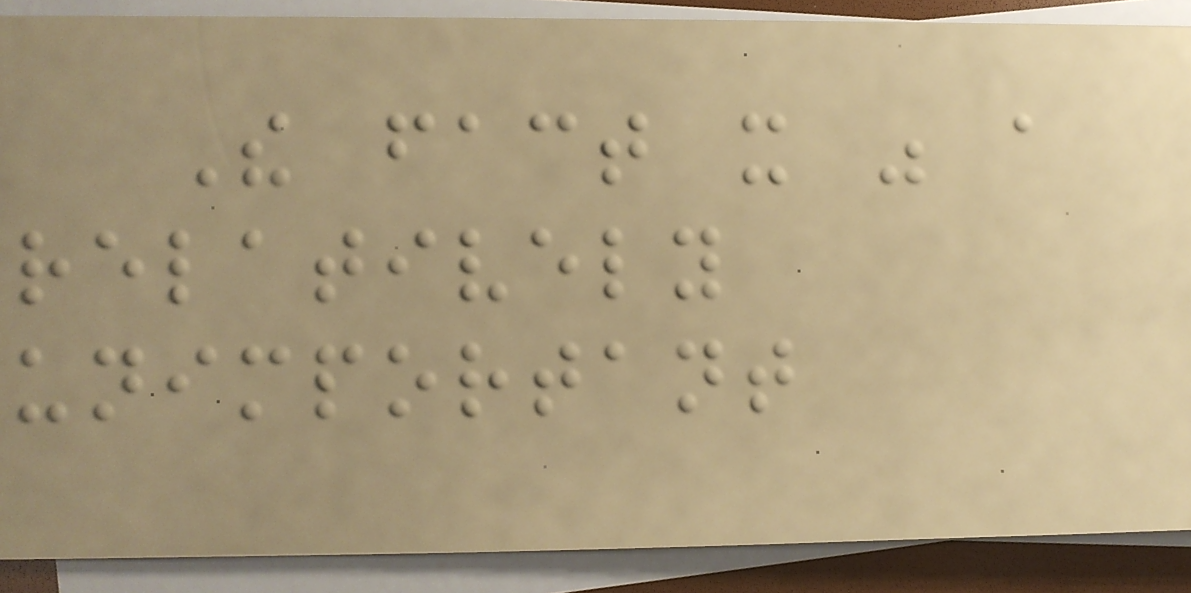The fact it was a
relatively
unimportant
